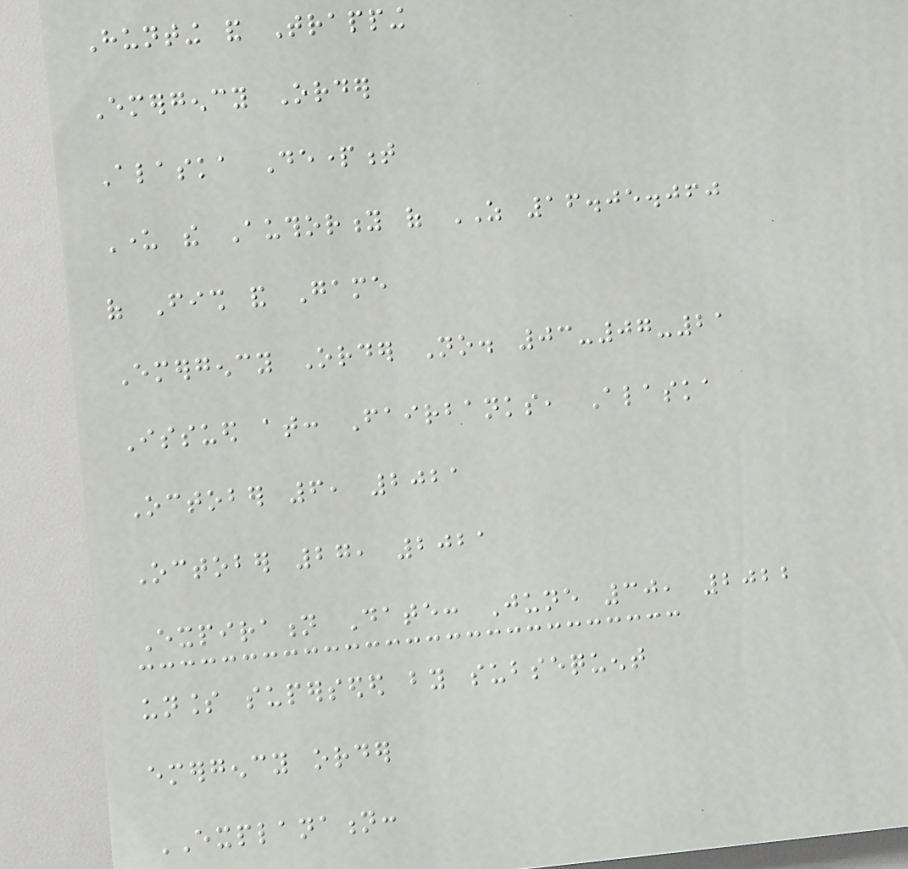Hunting and Trapping
Emergency Order
Alaska Department
Under the Authority of AS 16.05.060
of Fish and Game
Emergency Order No. 03-07-21
Issued at: Fairbanks, Alaska
October 6, 2021
October 27, 2021
Expiration Date: June 30, 2022
unless superseded by subsequent
emergency order
EXPLANATION:
